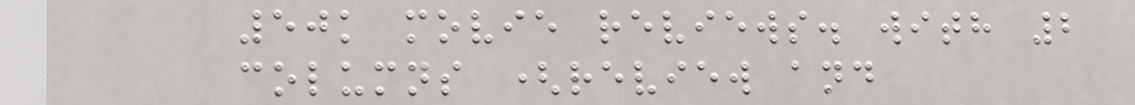50k movie reviews. with 2
columns (review and
